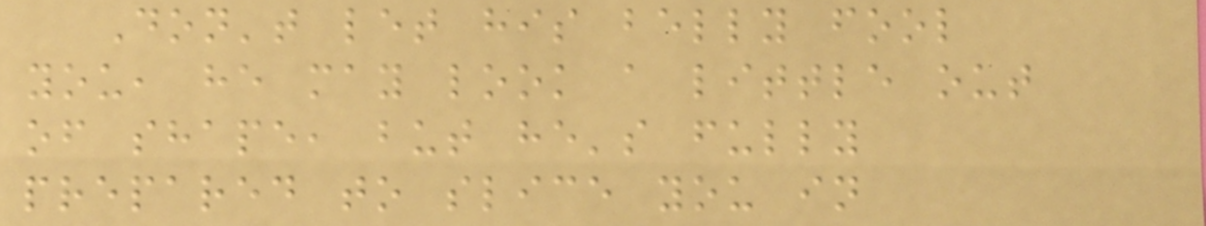Don't let his belly fool
you, he may look a little out
of shape, but he's fully
prepared to slice you in
